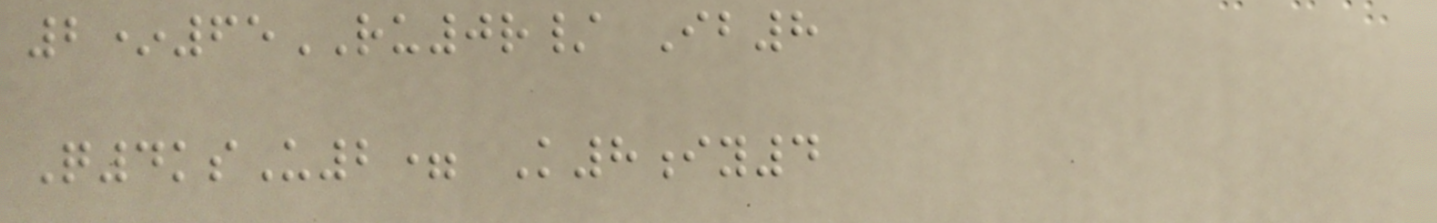2*65RU0r/ Ib8
Q4ksU2= K8iy4
